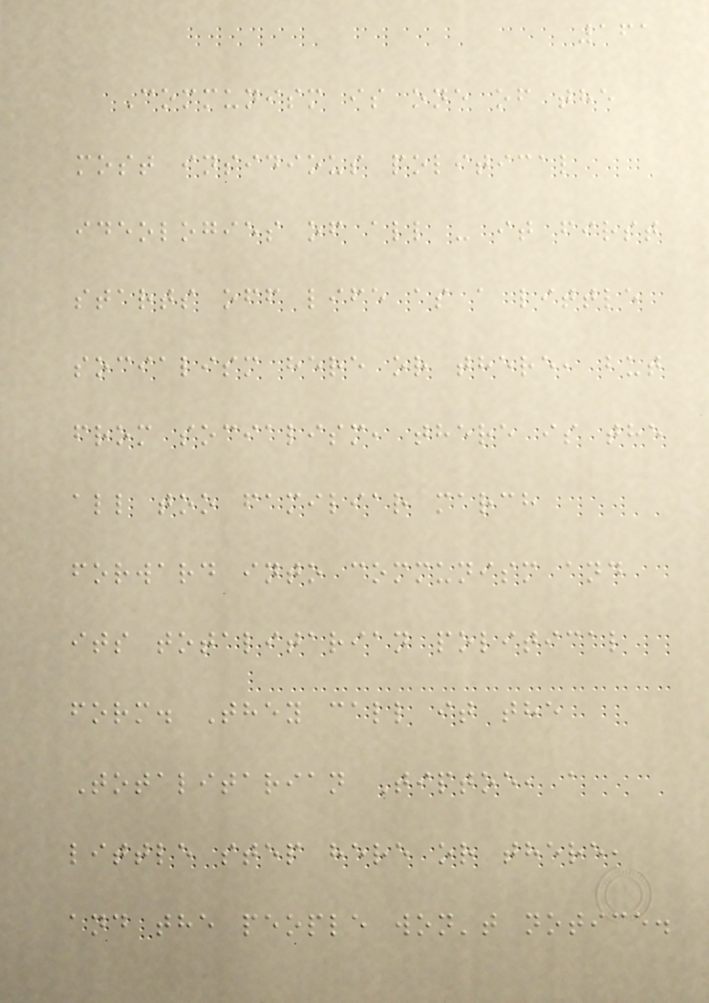161
Communism is one of the
most insidious political
ideologies of all - it first
starts off life as a little
socialism here or there, but
from socialism, there is the
all too familiar march
forward into communism and
its totalitarian political
form. They call it the
Totalitarian Tiptoe, a
little step here or there,
and the people won't notice.
